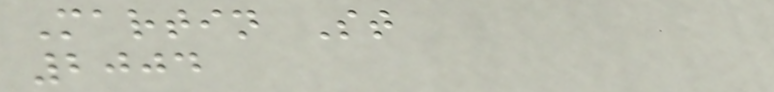Martin St
2004
